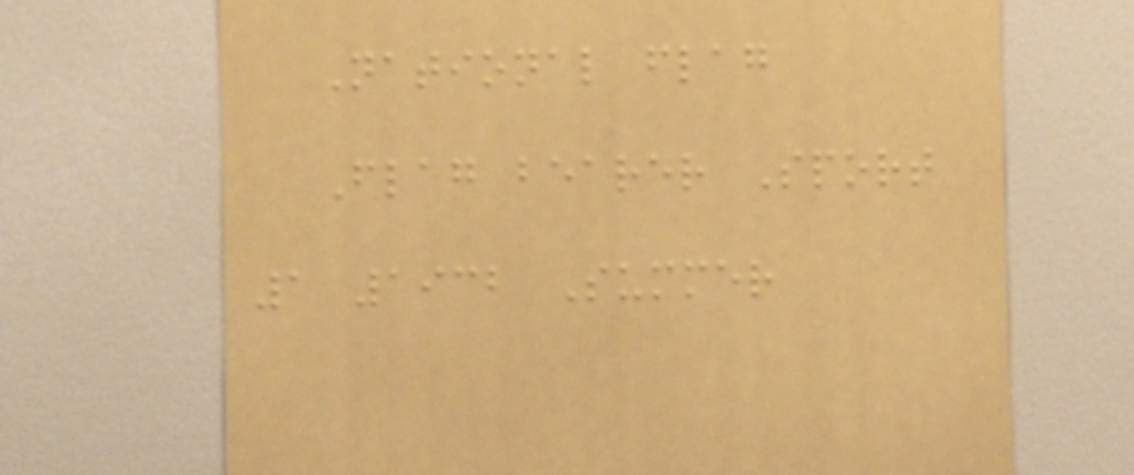National flag
Flag bearer Sport
1 1932 Summer
